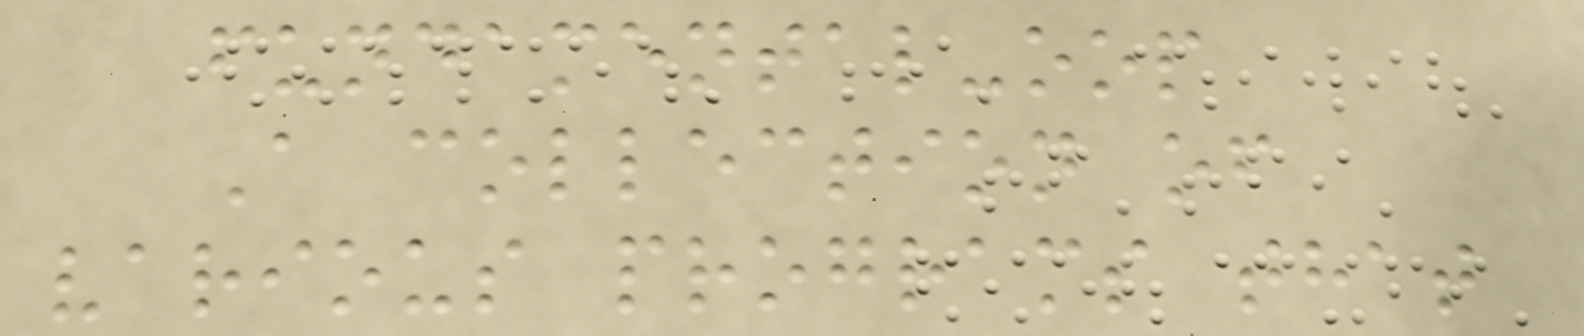fundamental-oop
A collection of
various programs that
